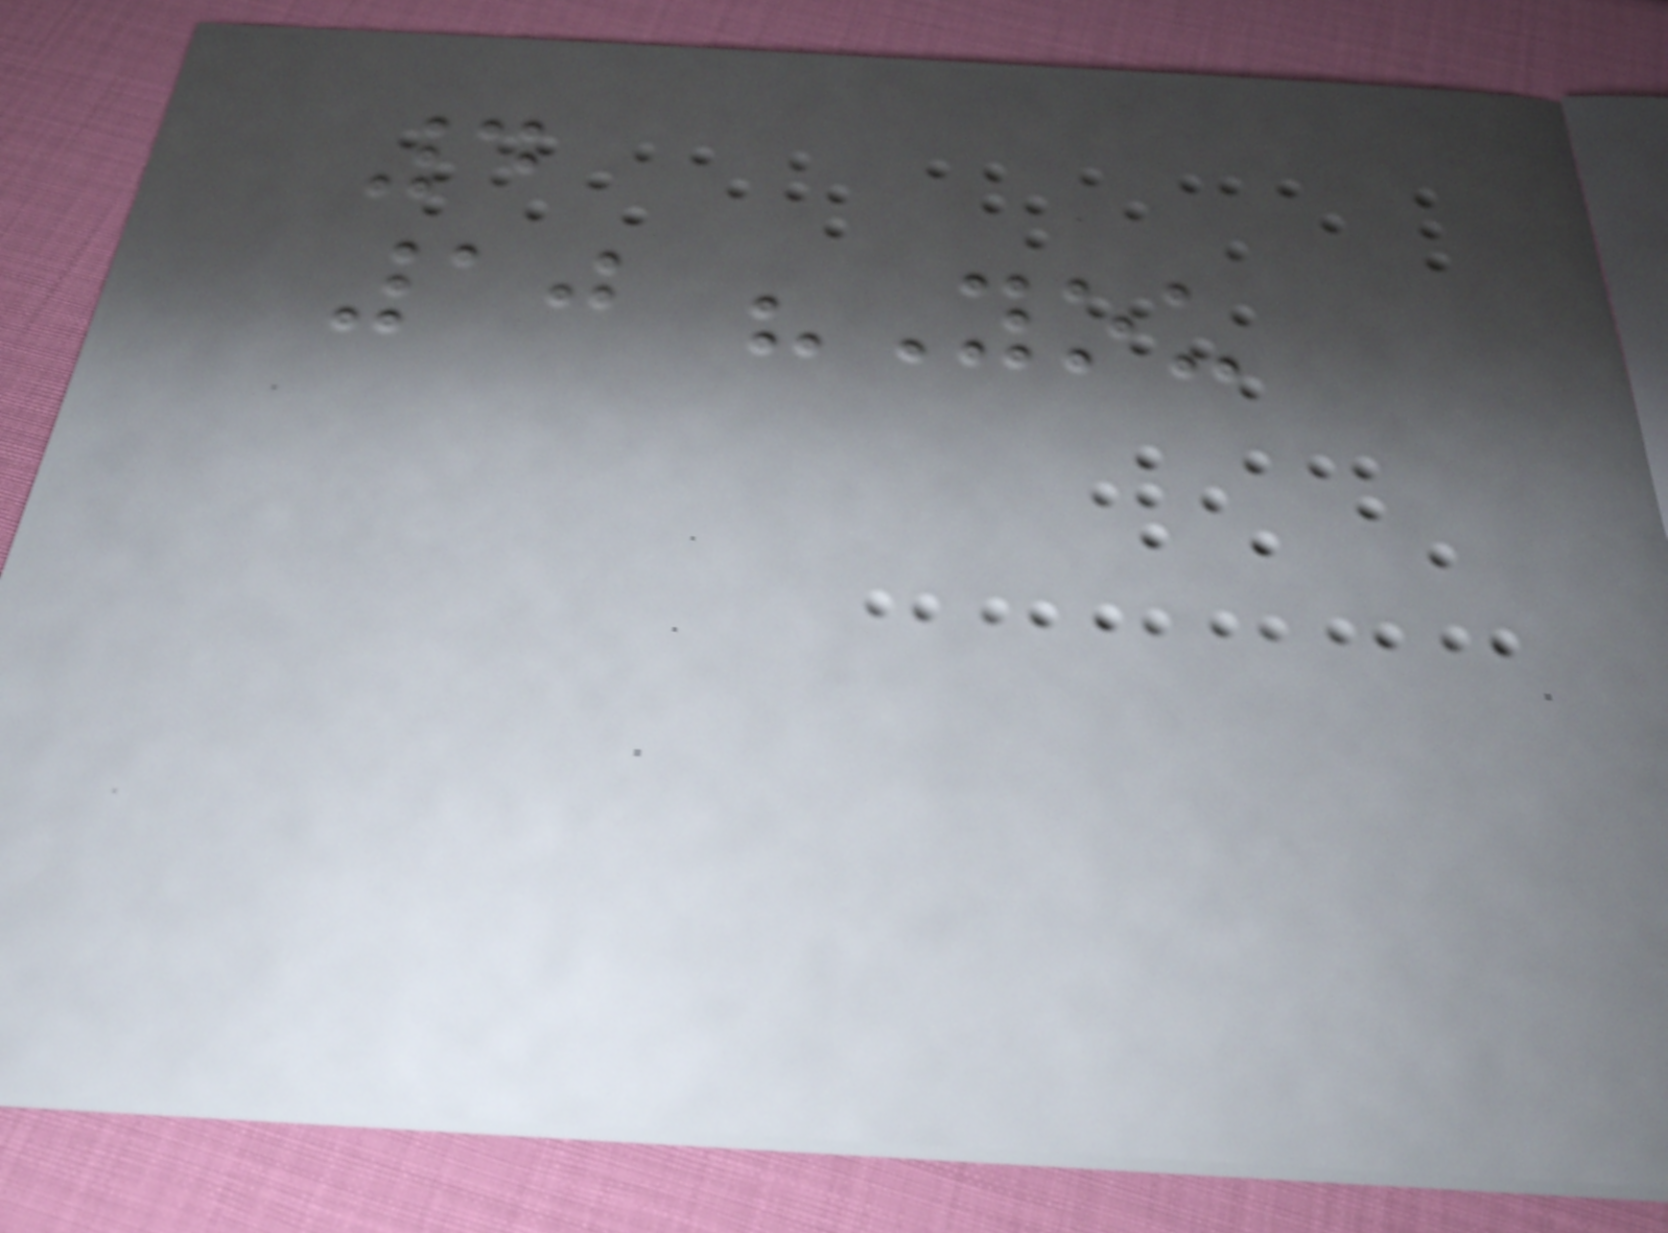4
10 "You
